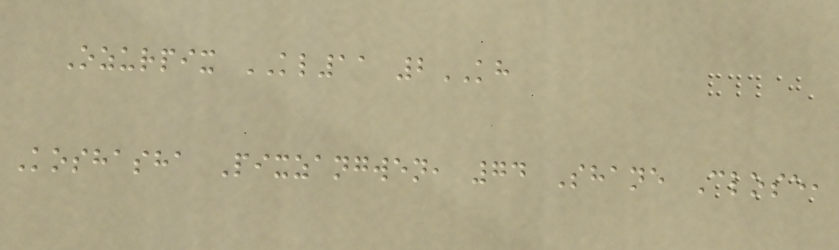Ozurpix KL11 2KH
Koshasha Pixzangwen, 74 Shane Close,
